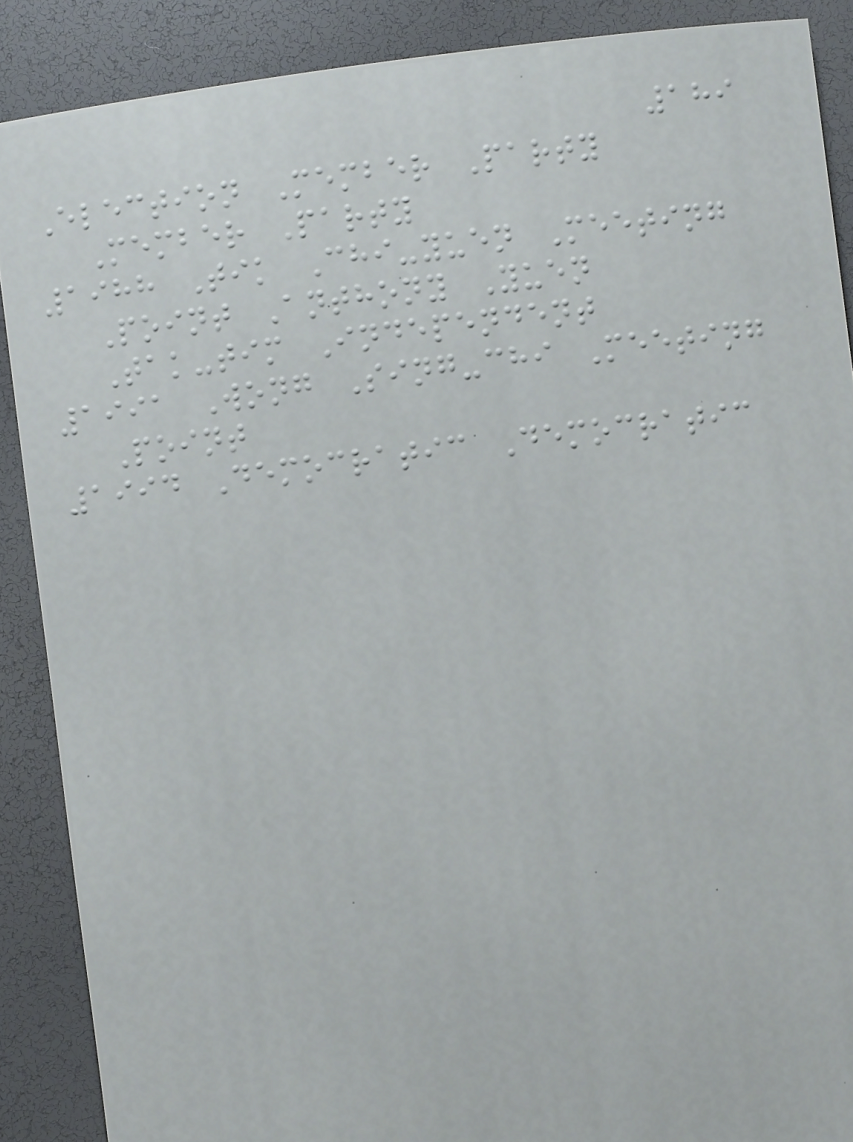189
Election Member Party
Member Party
1988 Tik Chi-yuen Meeting
Point Anthony Yuen
Tak-tim Independent
1991 Wong Sing-chi Meeting
Point
1994 Democratic Democratic
